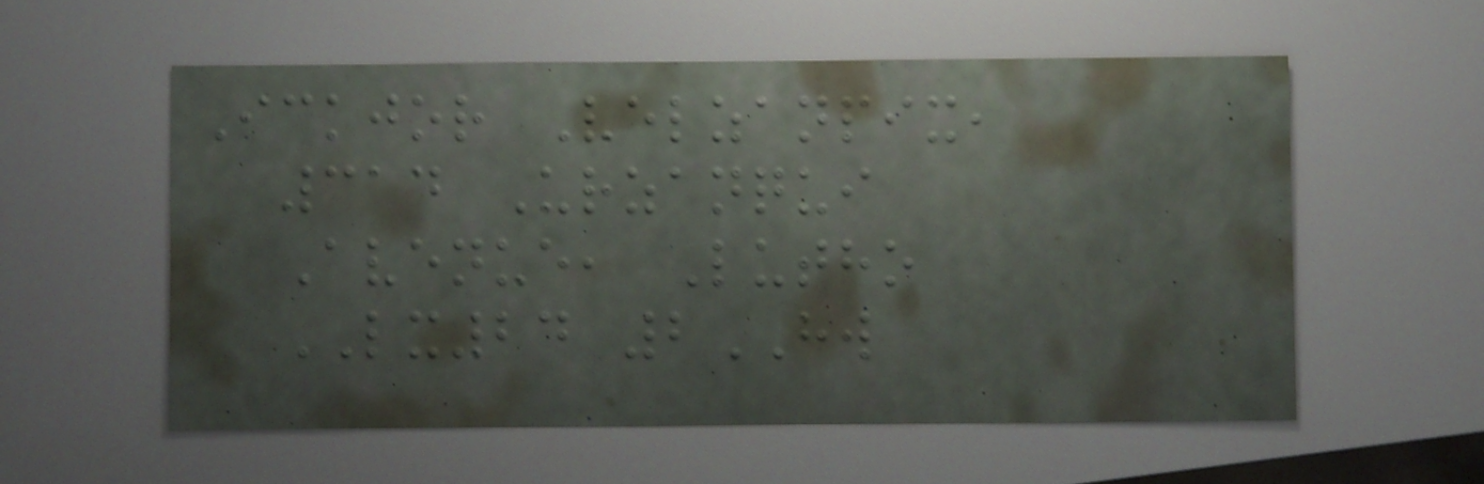Ickjor Velzanpix,
314 Urzanqui
Avenue, Lutho
LX24 2HW
